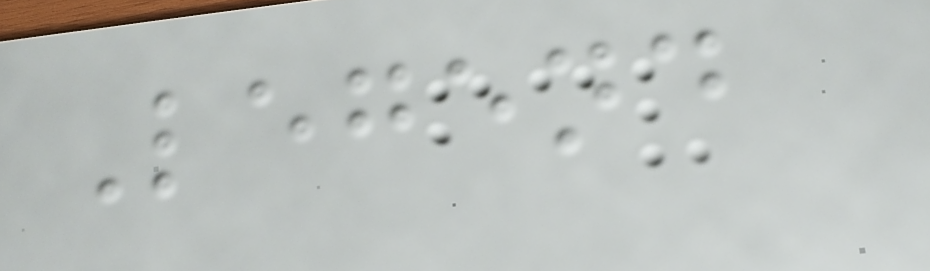Legend
